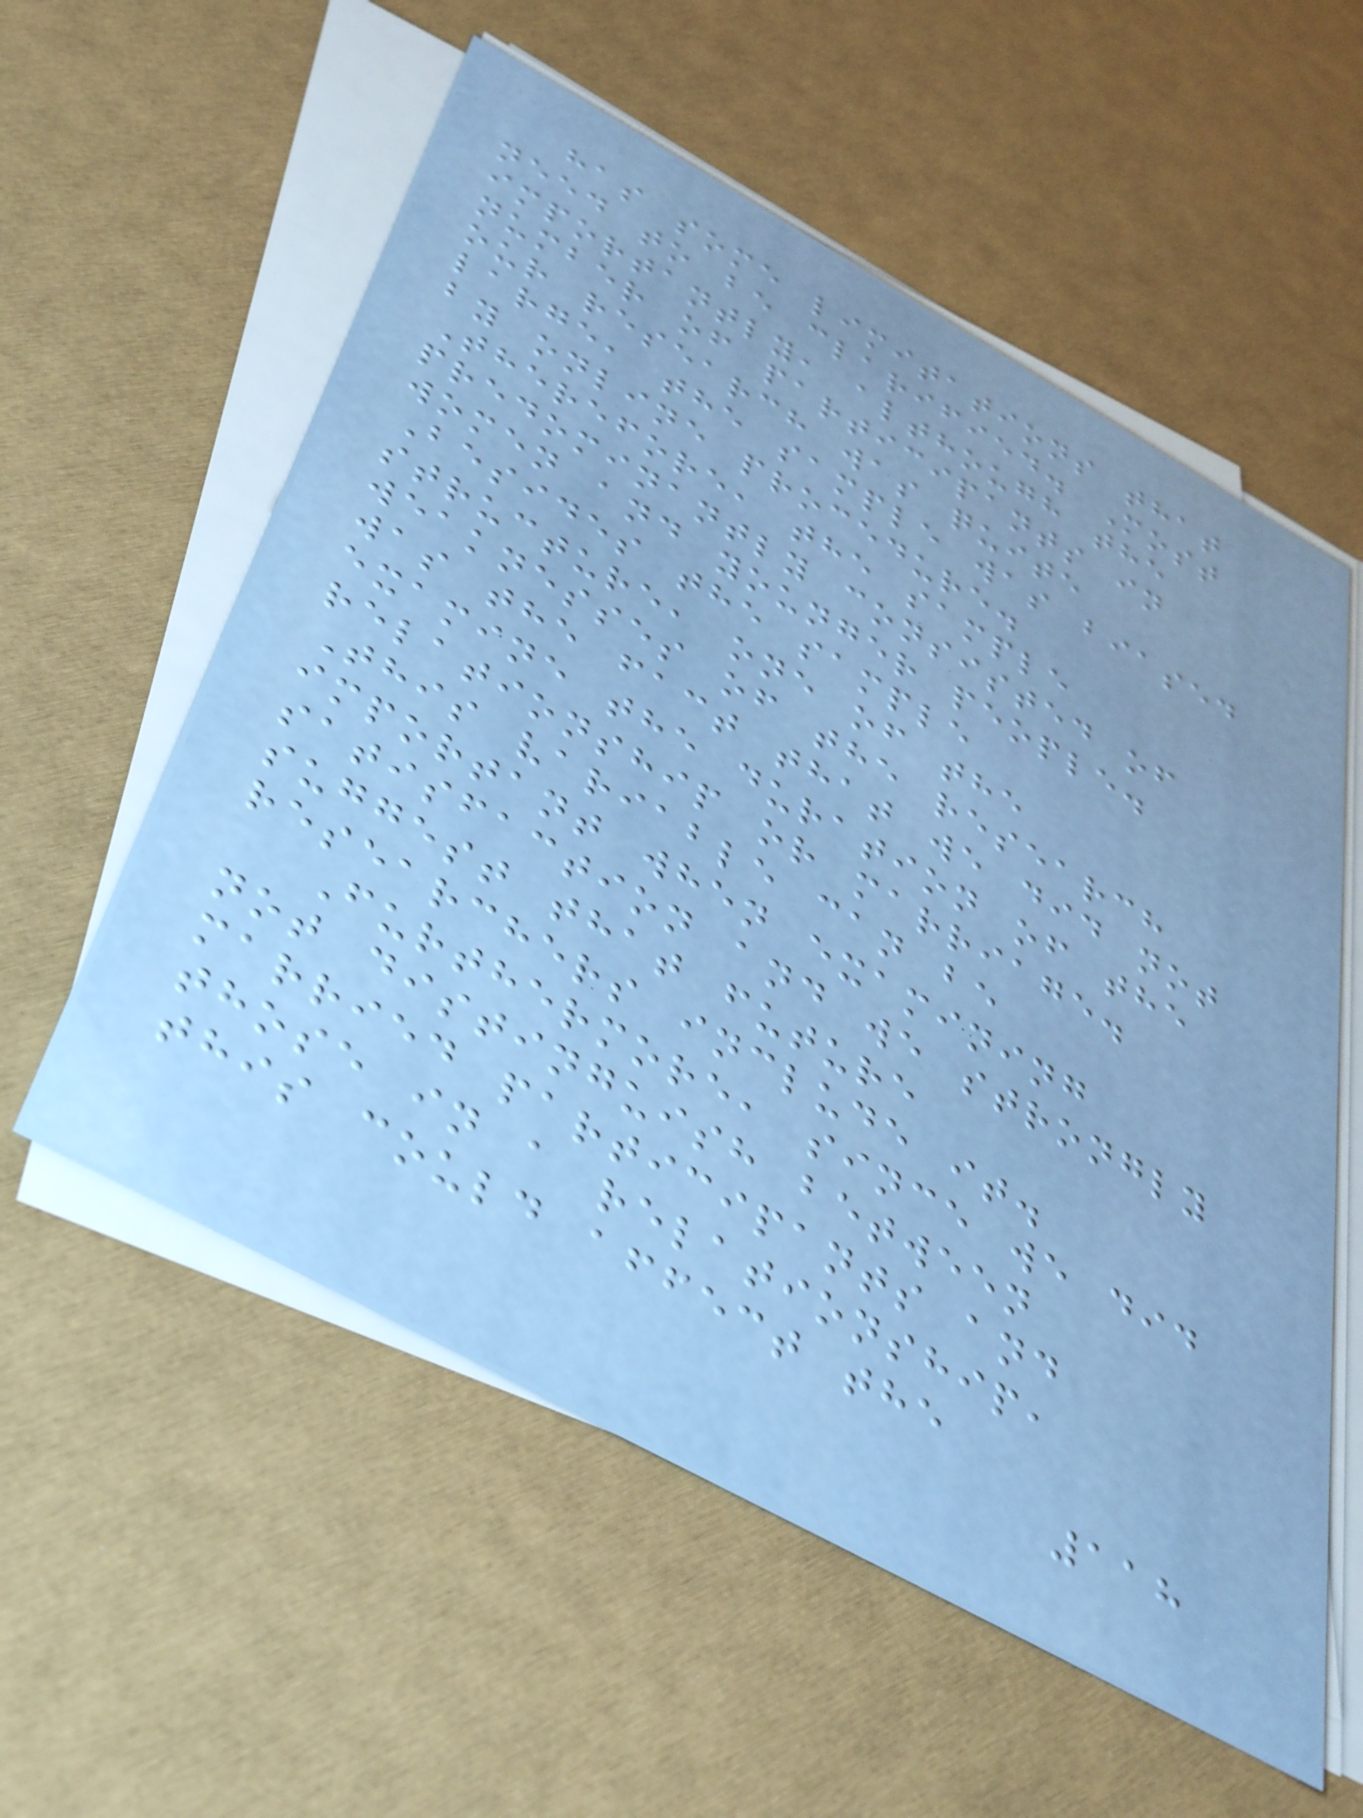has some limitations that
need to be clarified. Most
importantly, although the
number of participants in
our research was quite
large, the sample was biased
by online procedure.
Therefore, the sample
predominantly consisted of
women and younger people.
Besides the sample
structure, one of the
weaknesses of the research
was the fact that we did not
examine the duration of the
relationship or marriage.
This variable can be
important when examining
satisfaction and we strongly
suggest that future
researchers include it.
Furthermore, since we did
not distinguish between
married participants and
those in a relationship,
this could affect the
118
